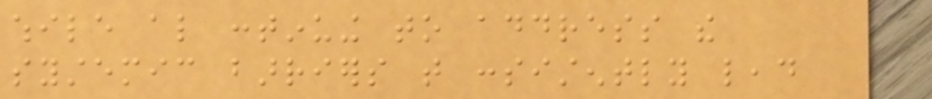while also continuing to address the
systemic barriers that consistently lead
